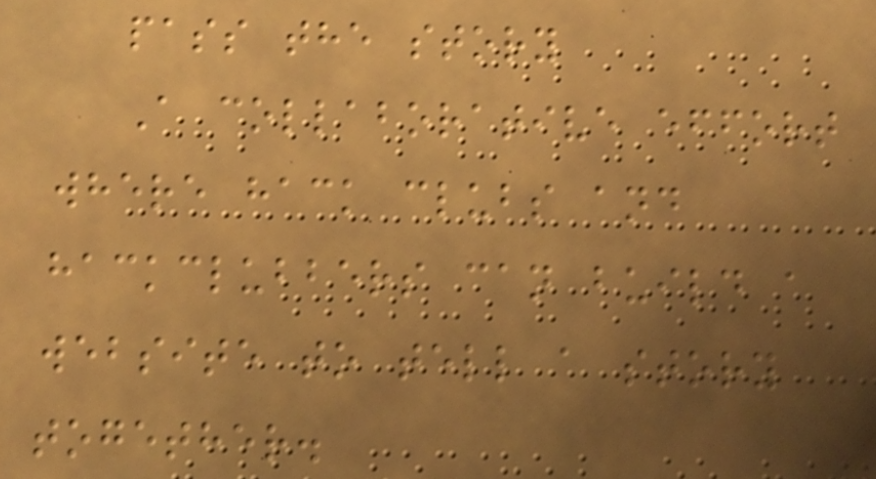pass the story
A collaborative effort
where hack clubs and
hackclubbers can build a
website to tell a story
together.
